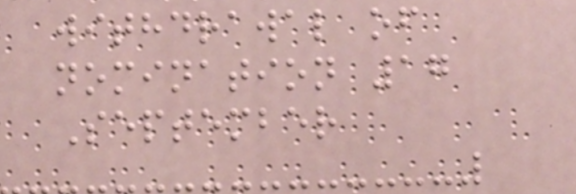withdrawal of
nomination 17
September
